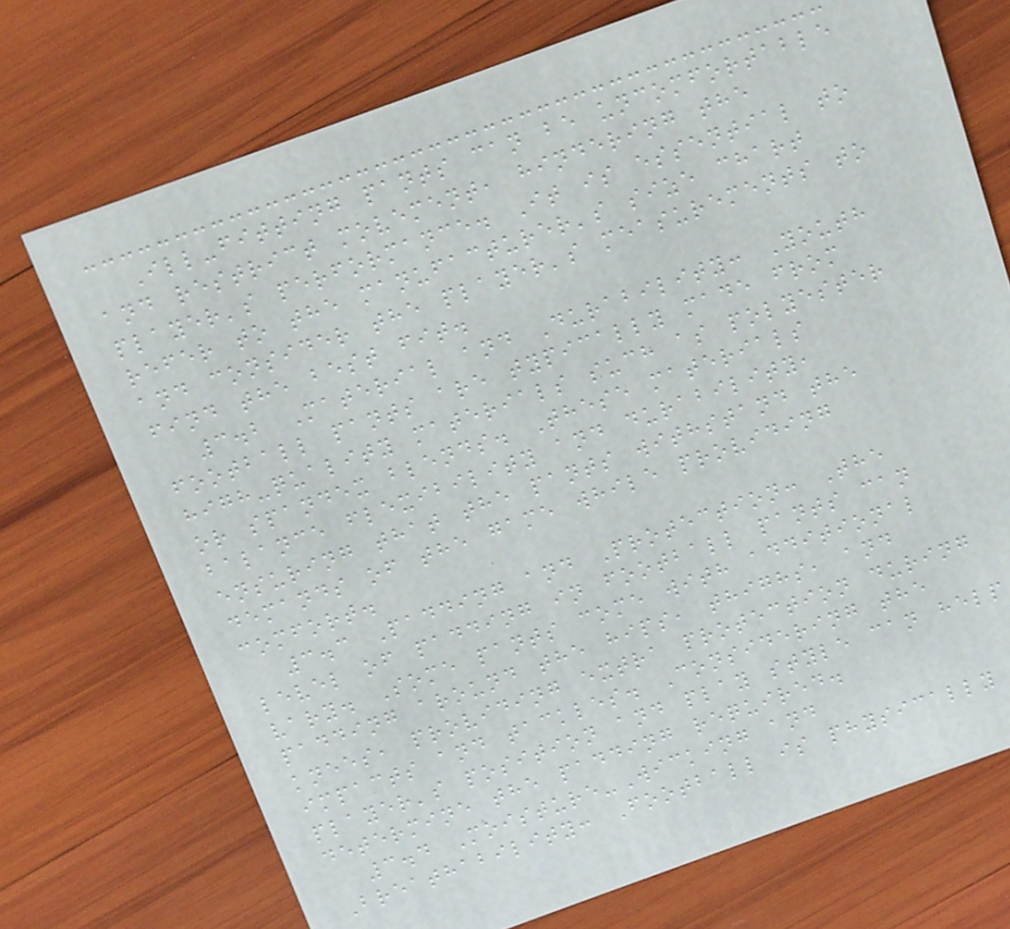Ill-fitting pants can be uncomfortable
and restrict movement, hindering the
player's performance. It is essential to
refer to the manufacturer's size chart
and consider the player's measurements to
find the best fit.
3.2 Material and Durability: Youth
football pants are typically made from
high-quality materials such as polyester
or spandex blends. These materials
balance flexibility and durability,
ensuring that the pants withstand the
demands of the game while providing
comfort.
3.3 Padding and Protection: The
level of padding in football pants can
vary. Some pants come with additional
padding around the hips, thighs, and
knees, providing extra protection during
impacts and tackles. Considering the
player's position and play style can help
determine the padding required.
3.4 Moisture-Wicking and
Breathability: Football is physically
